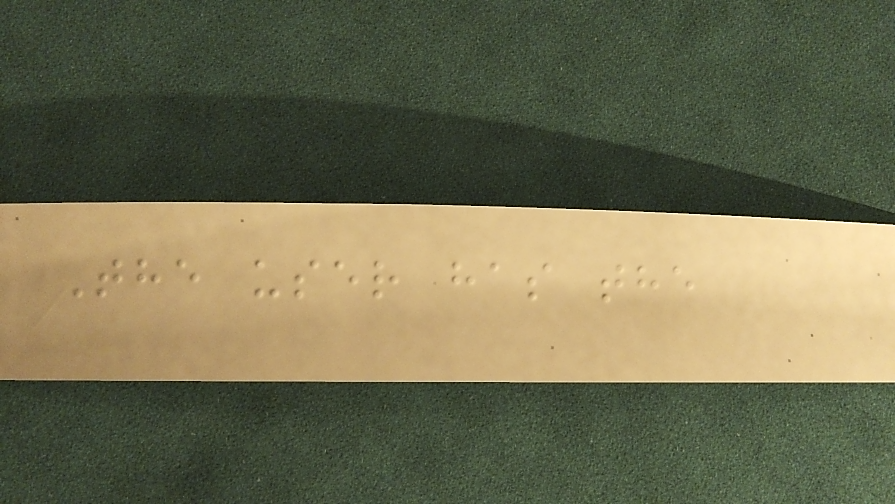The user has the
